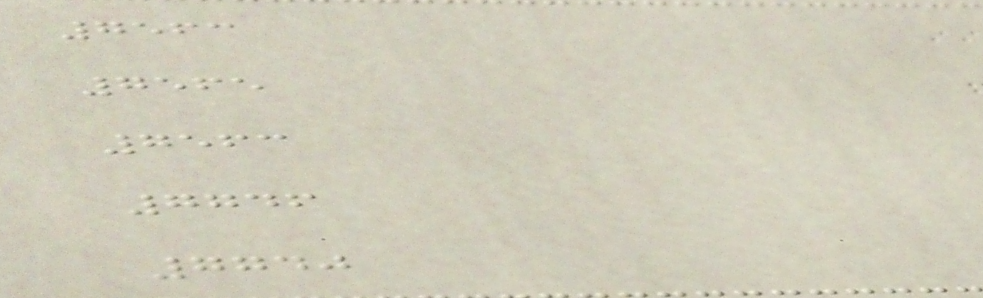7563
7565
7563
7746
7740
